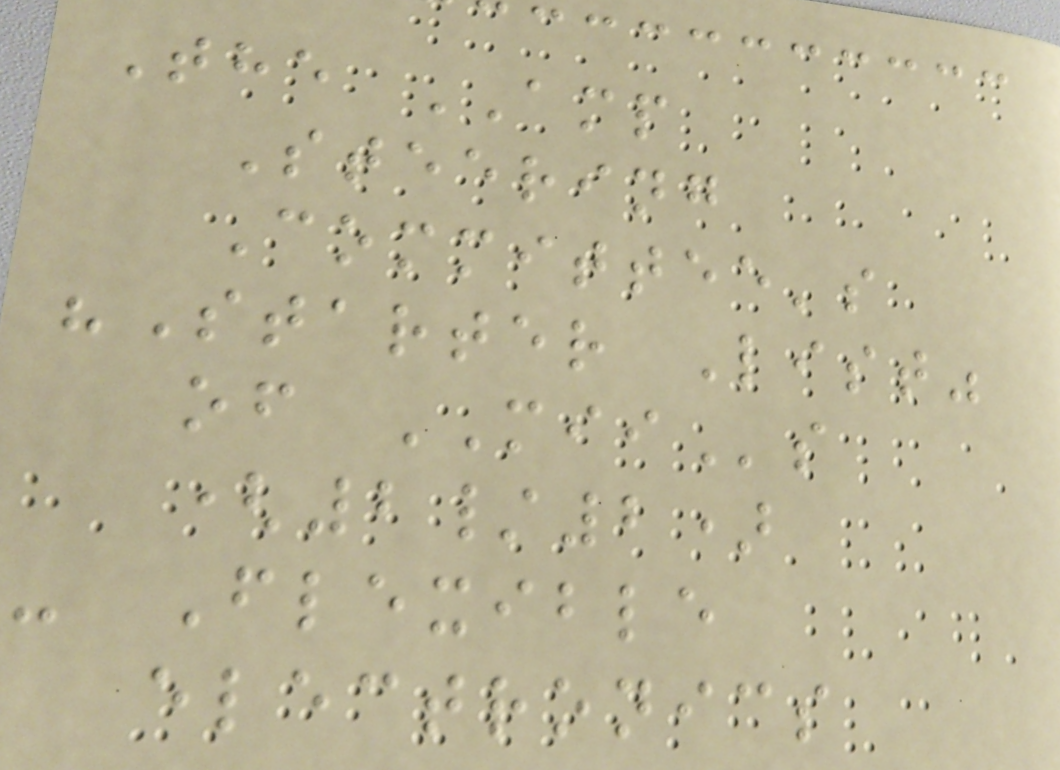The AMP
Steering
Committee's
"Starter List"
of MIIs
(2/2)
- Flexible
electronics
